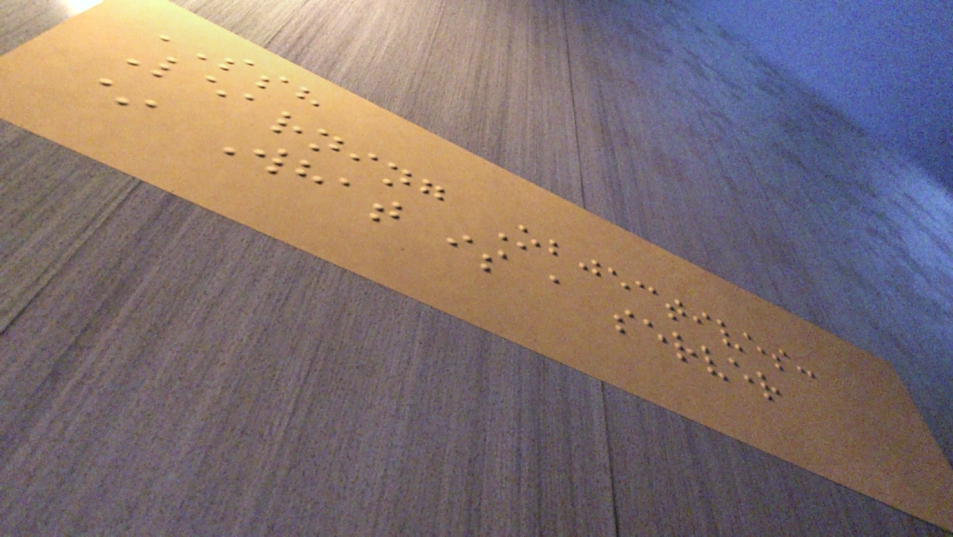SSH
Learning Objectives:
* What is a server
